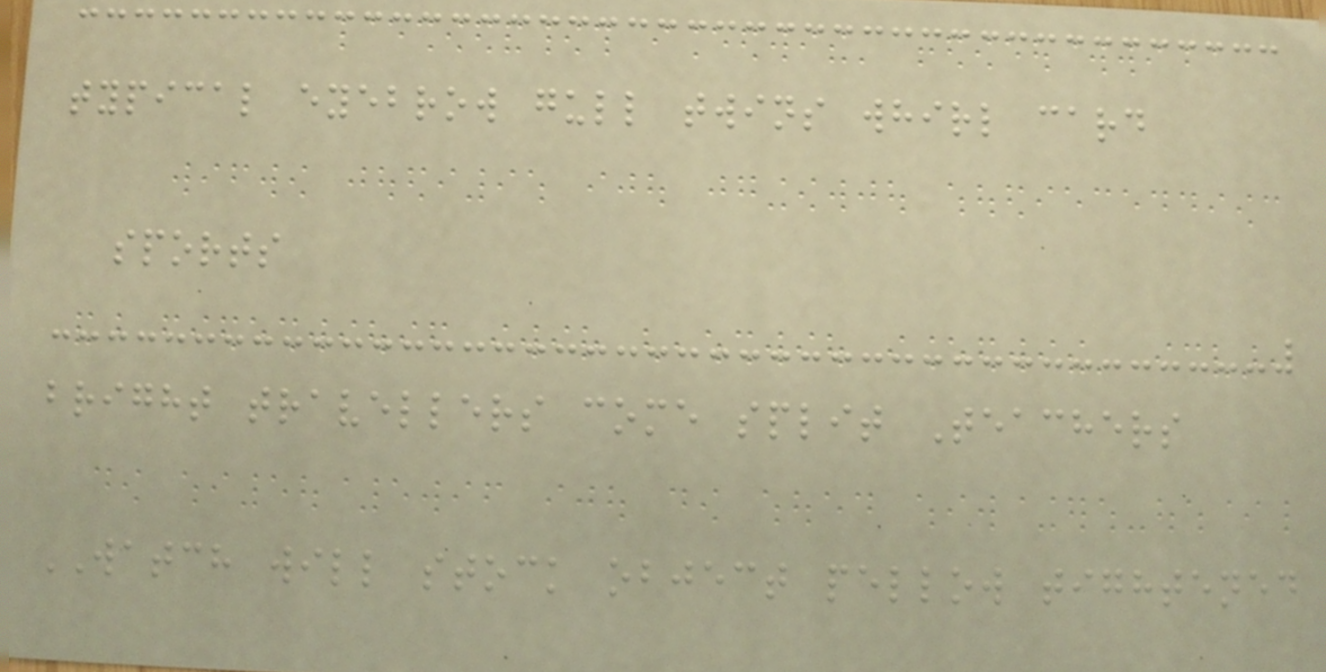typical eyebrow gull twins whirl card
sports
bright travellers come split Teachers
WATCH will stock object pellow tightened
